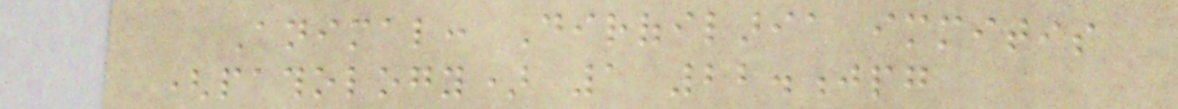Animal: Dirofilaria immitis
(pathology) 1 22.jpg
